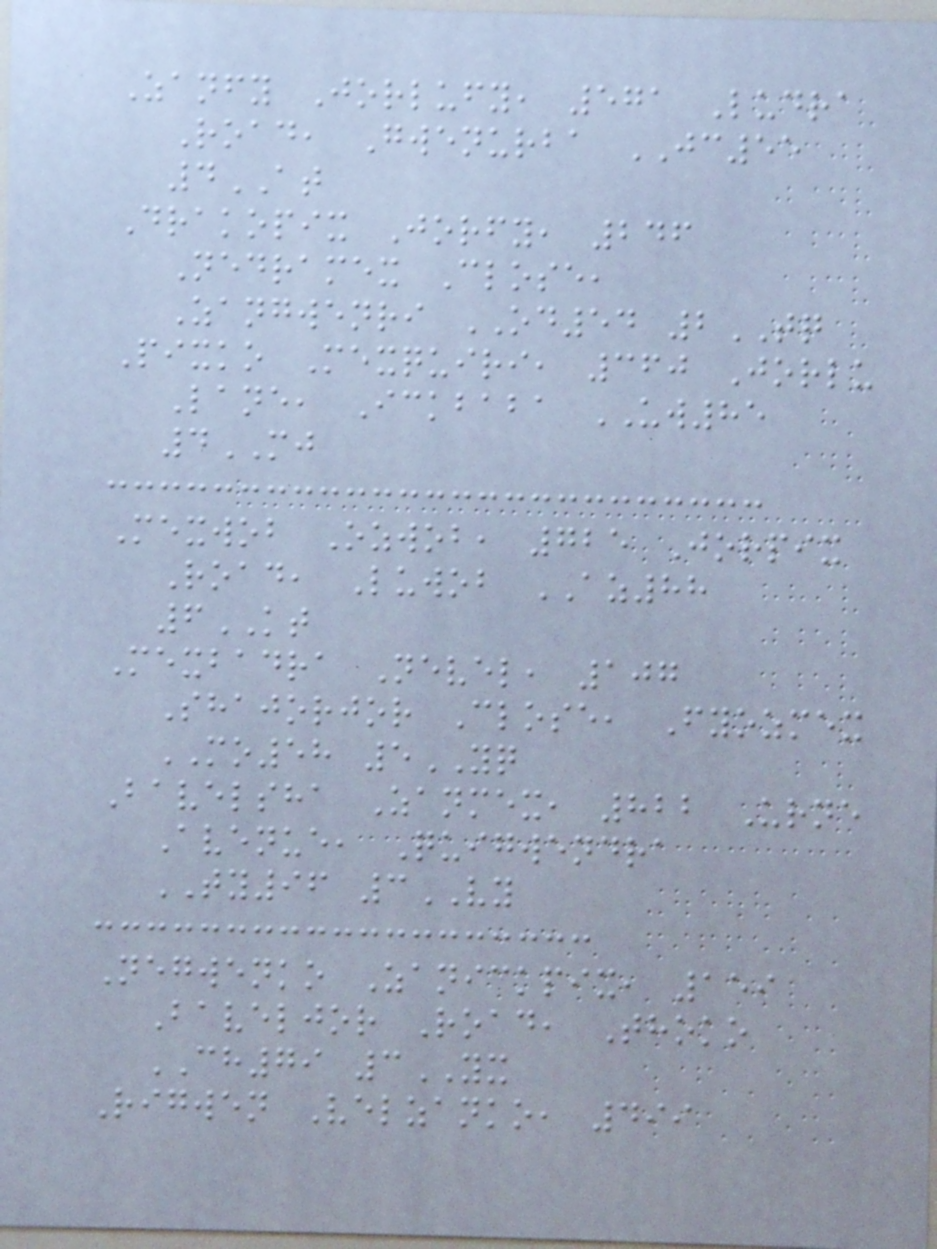Zanfy Jorlufy, 571 Ludra
Road, Gwenurba JC55
4AT
Drakopix Jorfy, 246
Nedramex Close,
Zangwenri OD54 2TQ
Pixko Mexquiri, 360 Jorlu
Lane, Ickbaba UW85
4MJ
Mexwob Ozwob, 725 Jorpix
Road, Luwob AZ88
6KT
Mexbadra Nevel, 107
Shajorjor Close, Fyozmex
MO58 5YQ
Bavelsha Zanmex, 822 Urne
Avenue, Quigwendra
TY96 3VY
Negwenko Zanickpix, 159
Baveljor Road, Thoko
CH79 3YX
Rigwen Velzanko, 499
